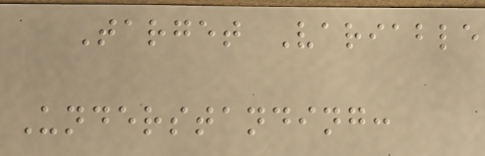Target Variable
Understanding:
